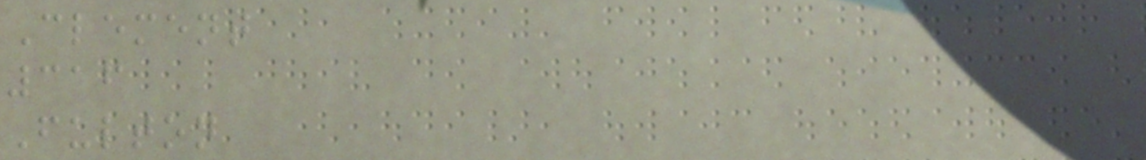Clement
316
Fulton
